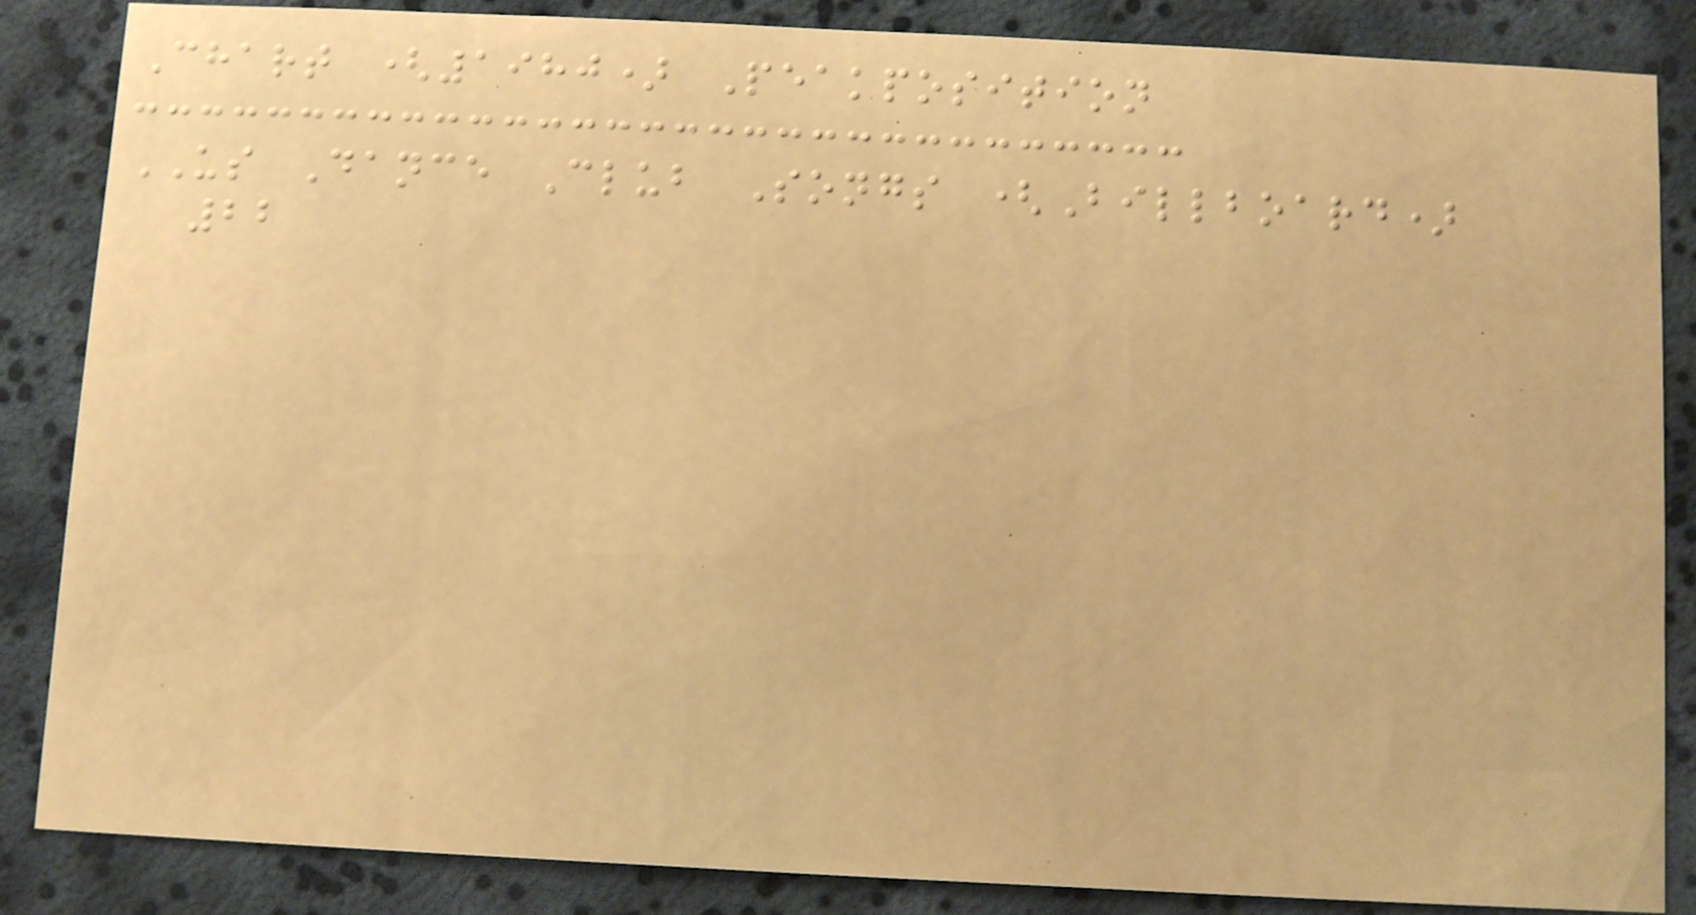Chart (1980) Peakposition
US Dance Club Songs (Billboard)
22
